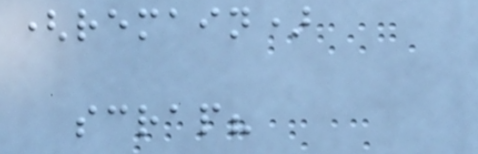(remain)
scrap?
